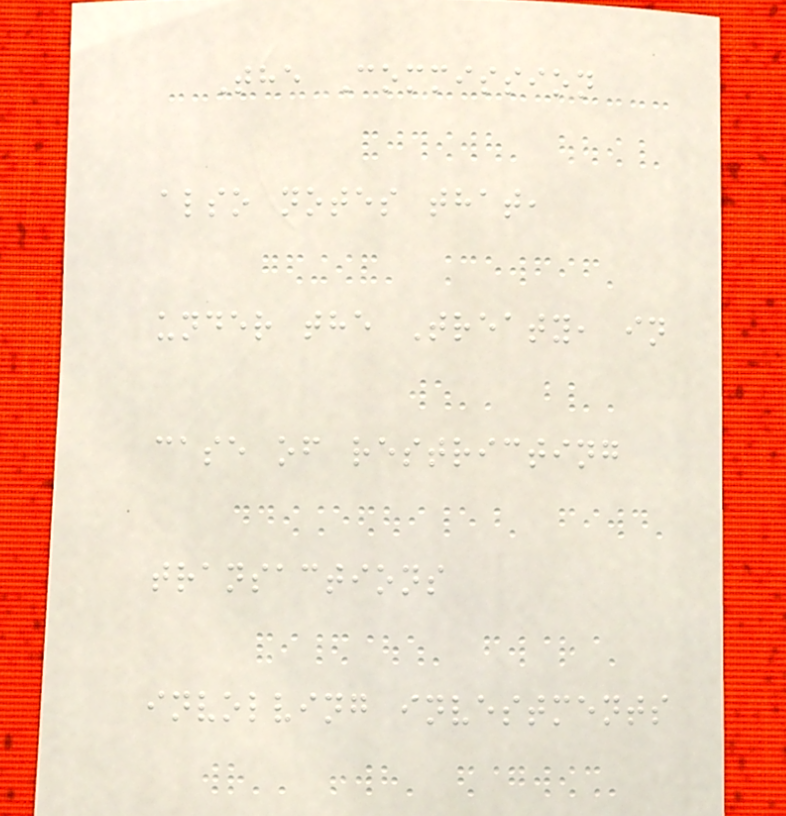The Commission
also notes that,
under the Treaty, in
case of restricting
transactions
involving investments
